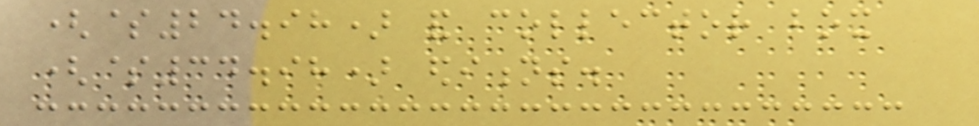($24.98) and collector box
($34.98) editions.
